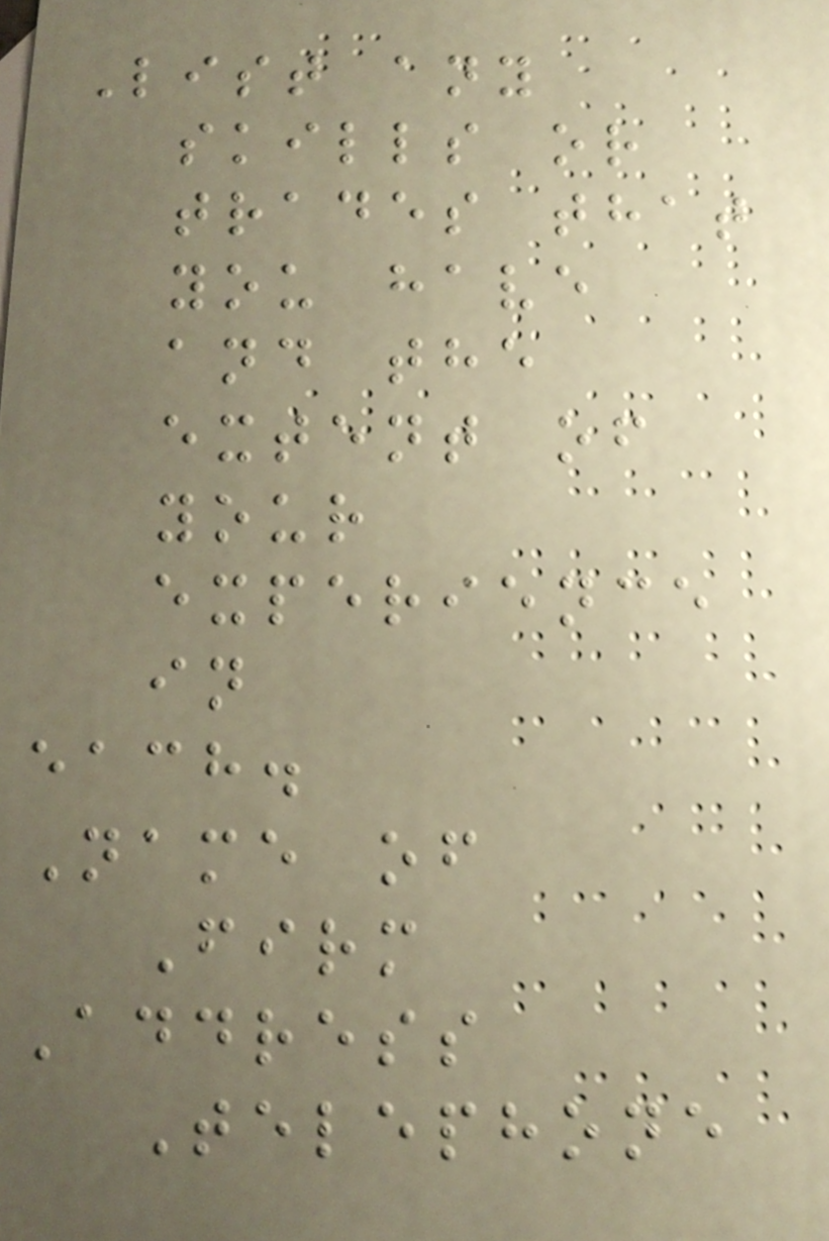List any
skills or
trades that
you have
and the
extent of
your
experience
in
each.
Name of
Firm
Address
Telephone
